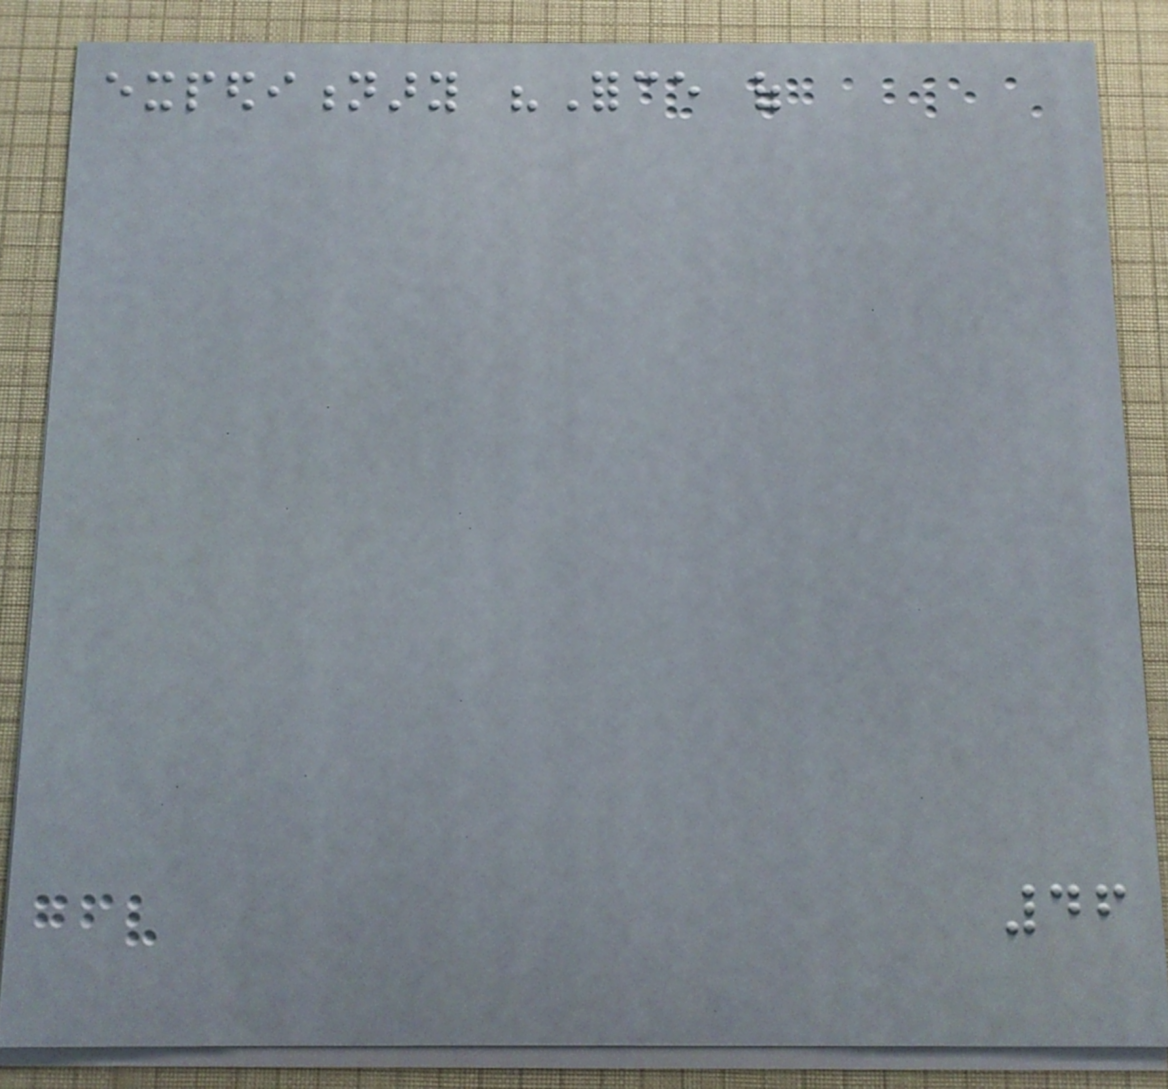expeditionary "Force of
46
